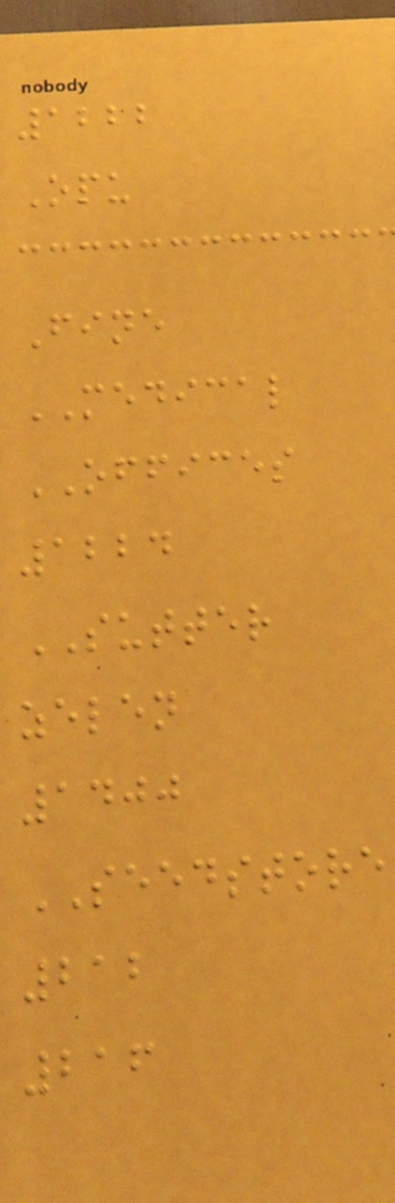1222
Opu
Fine
MEDICAL
OFFICES
1224
SUTTER
zelen
1400
SEEDSTORE
212
216
